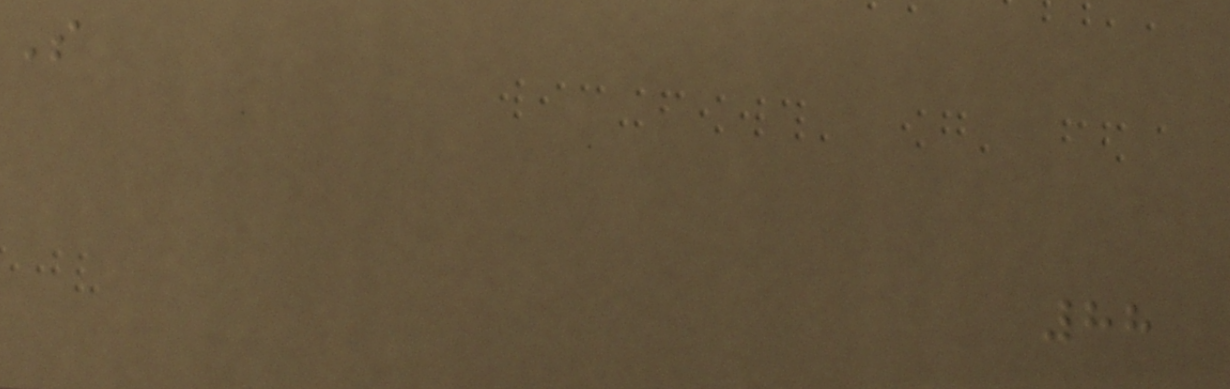S
88
